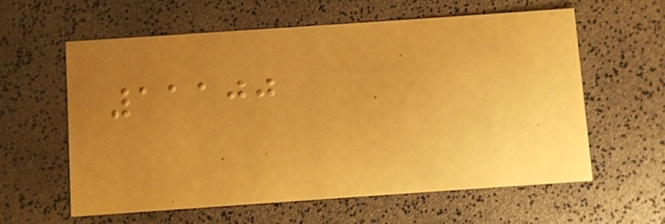11100
